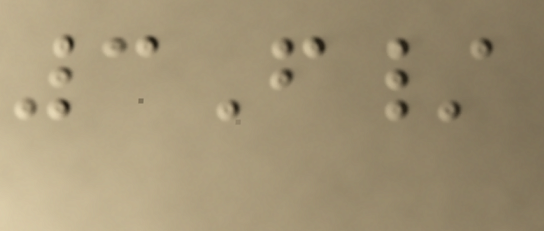3F/
